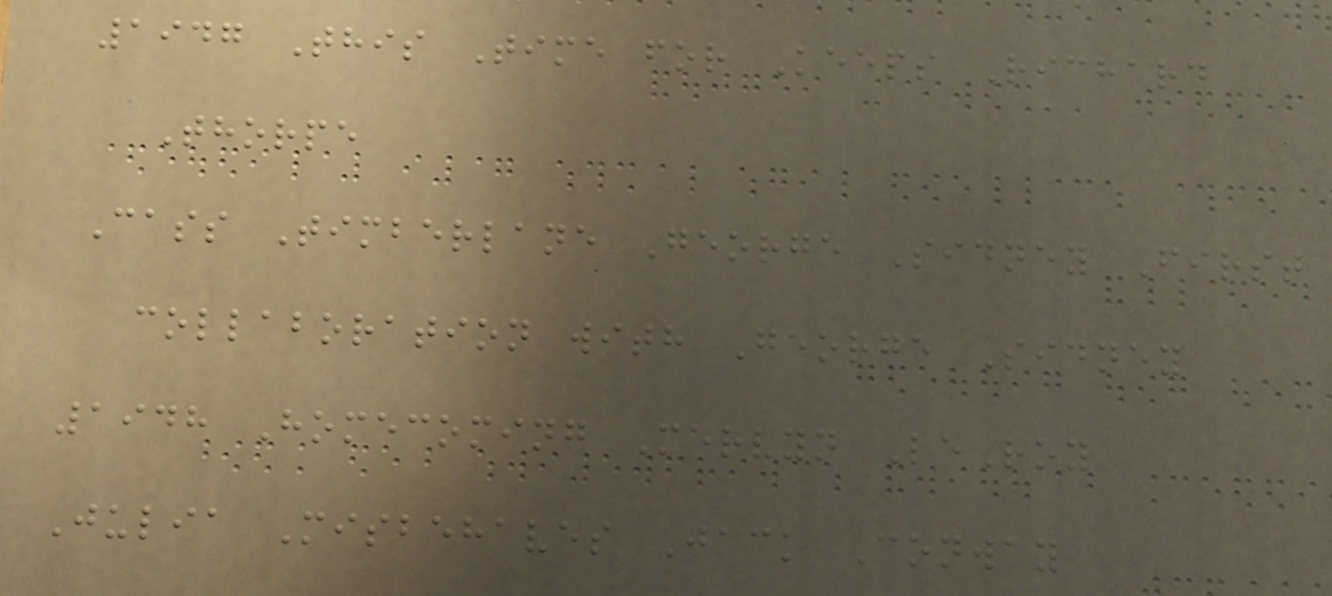1947 This Time for Keeps Richard
Thorpe
Cass Timberlane George Sidney First
collaboration with George Sidney
1948 Homecoming Mervyn LeRoy
Julia Misbehaves Jack Conway
